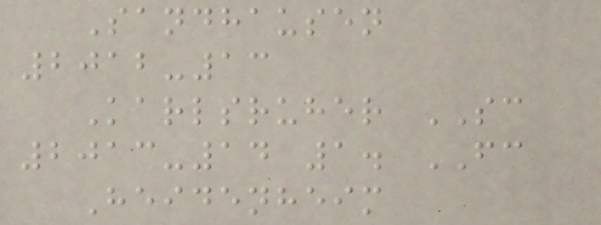Sandhausen
2012-13
Karlsruher SC
2013-14 1. FC
Heidenheim
